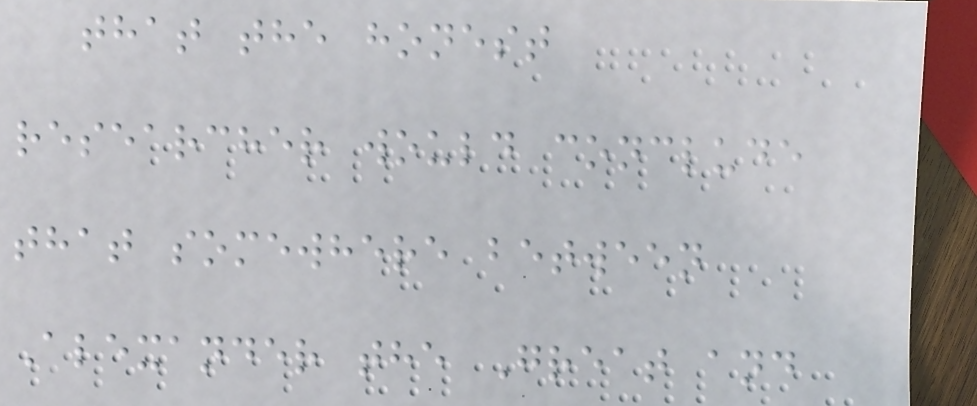that the honest
researcher would conclude
that somewhere between
Alexander the Great and
